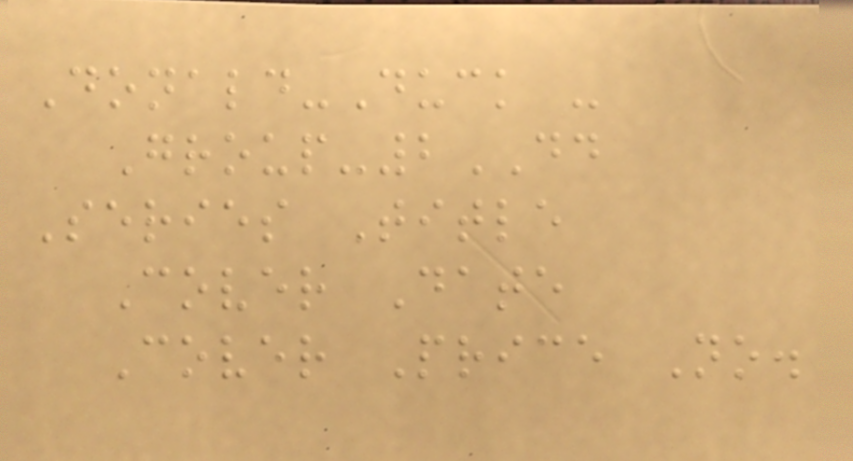Donald-Duck -
Group-2DD
Series Title
Cover Date
Cover Price No.
